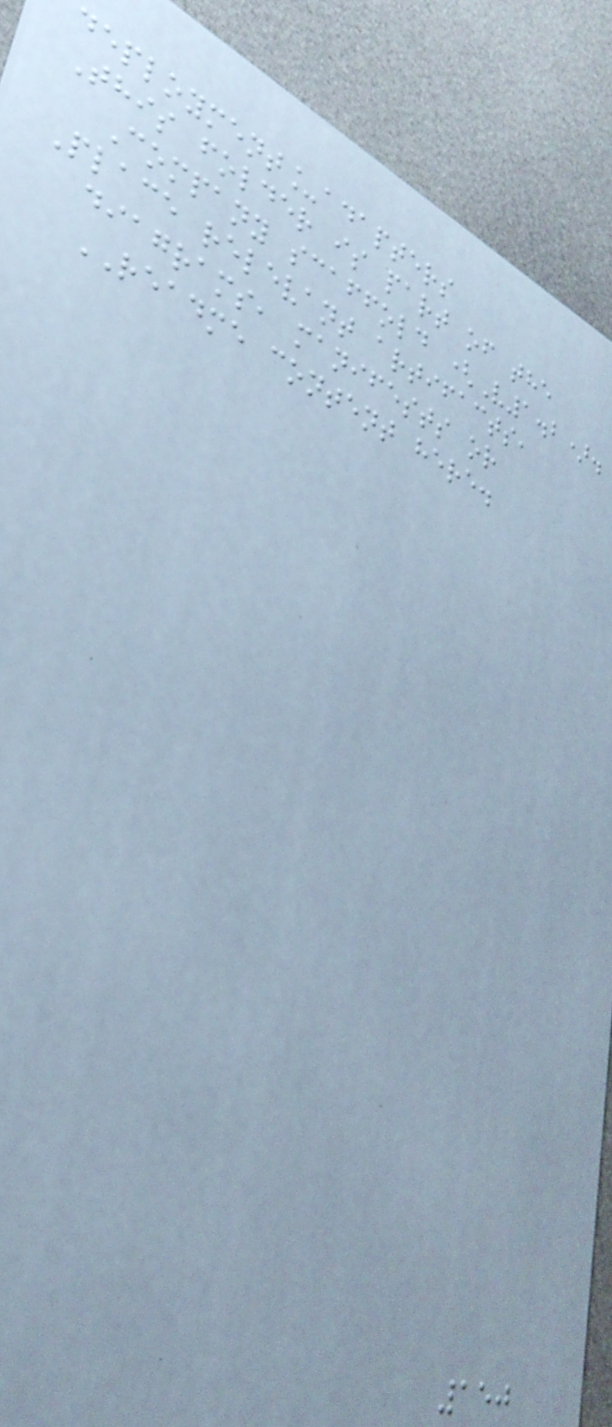deployment_adapters
This folder is part of the
Company scaffold (V1.2).
Place relevant artifacts,
diagrams, manifests or
README content here.
150
